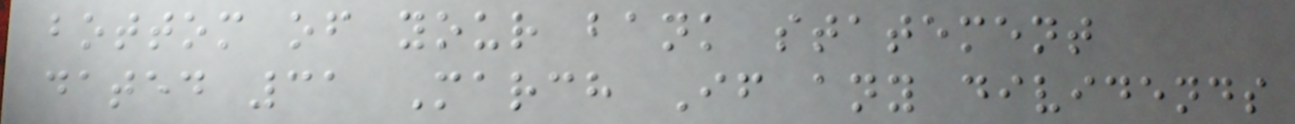bottom of your bank statement
dated 31 March If any dividends
